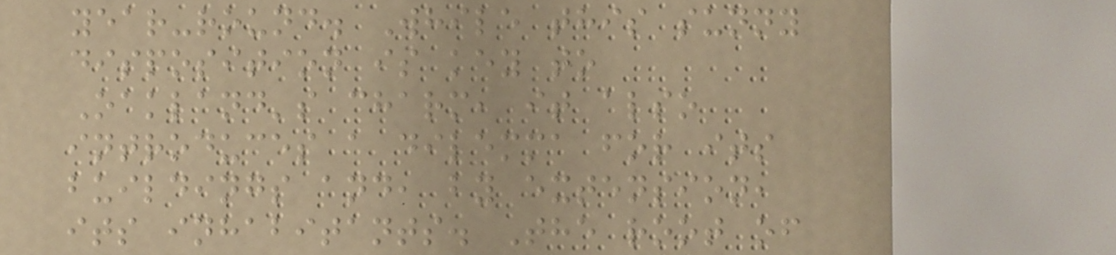year-round. While this sunny
disposition is key to
Oakland's charm, it also
introduces a dilemma for its
buildings and, by extension,
its inhabitants. The root of
